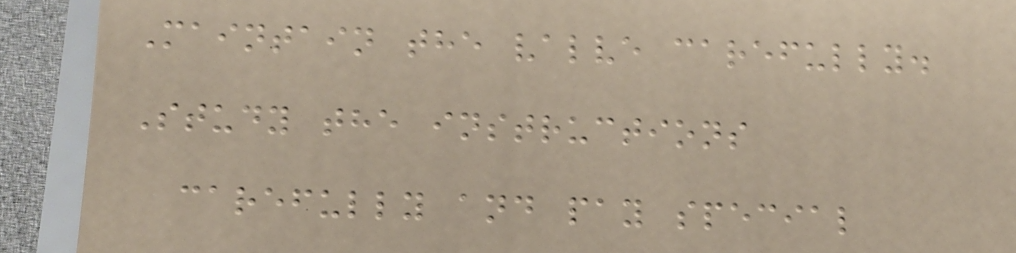Maintain the valve carefully.
Study the instructions
carefully and pay special
